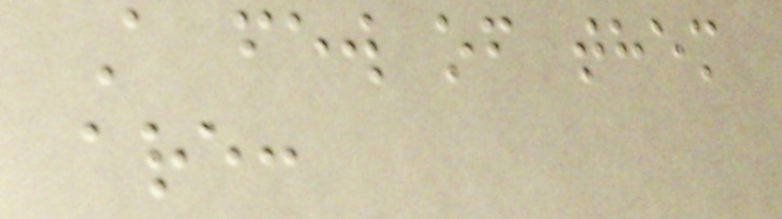A few of them
are:
